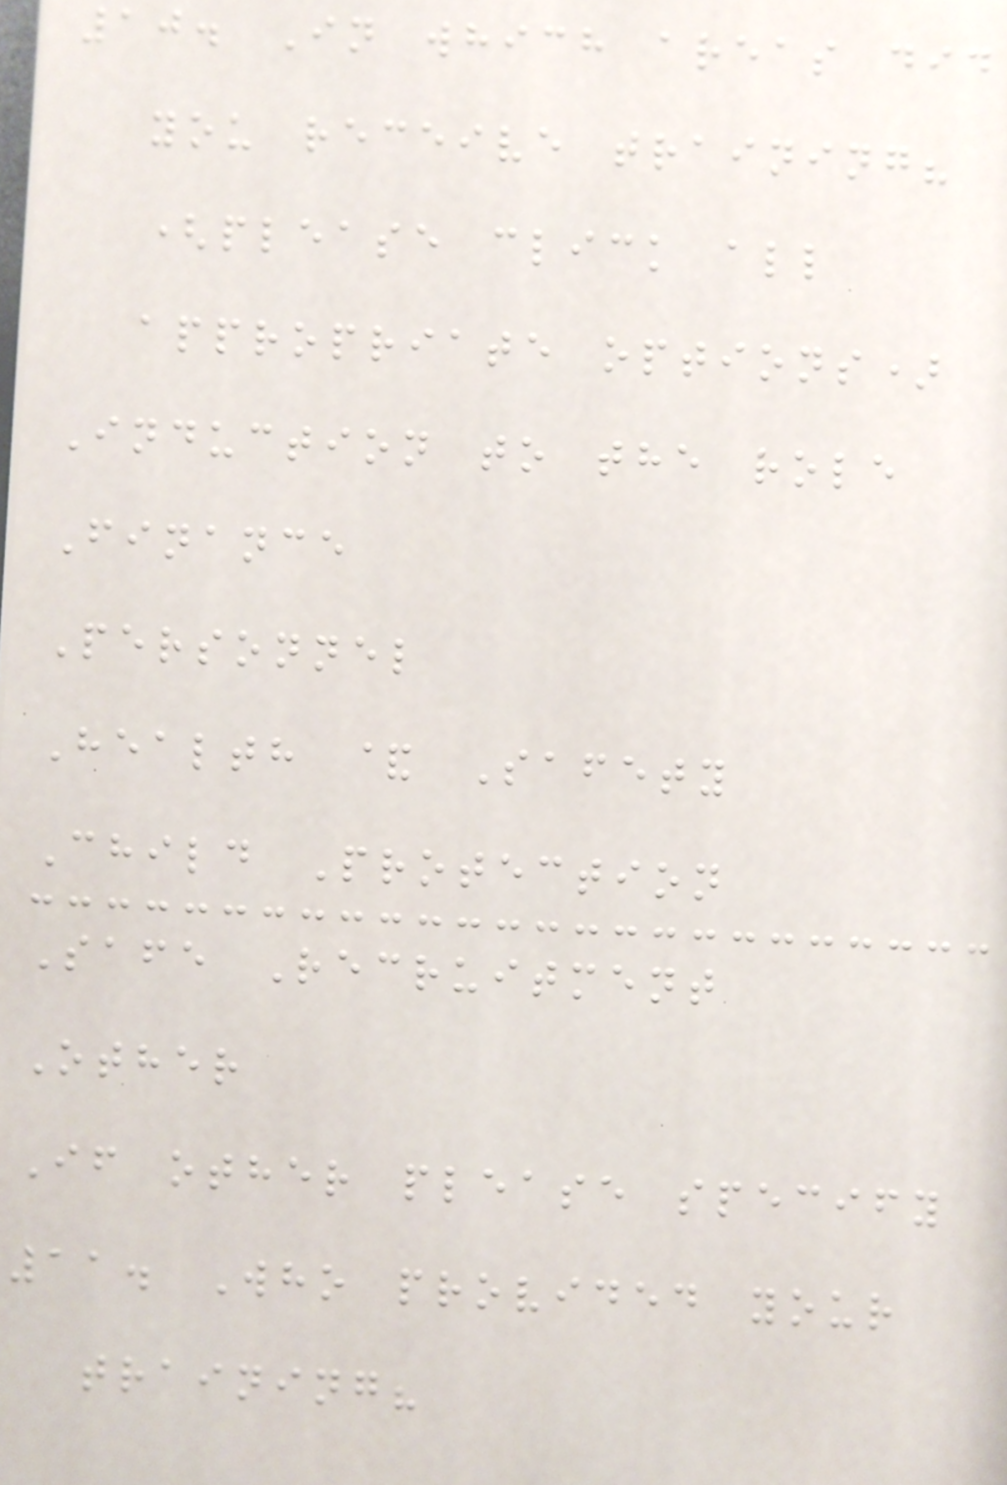10. In which areas did
you receive training?
(please click all
appropriate options)
Induction to the role
Finance
Personnel
Health & Safety
Child Protection
Safe Recruitment
Other
If other please specify
11. Who provided your
training?
